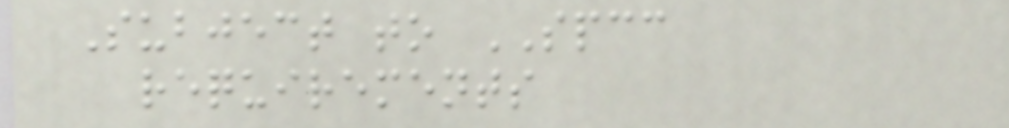Subject to SPCC
requirements
